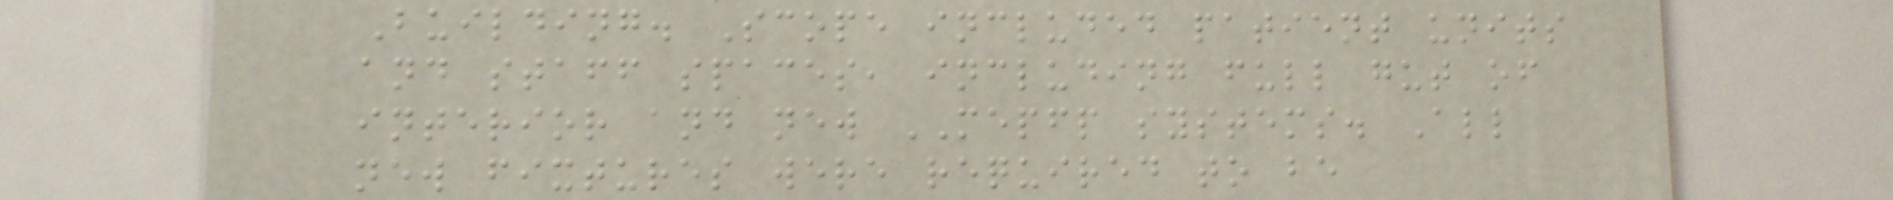Building. Scope included patient units
and staff spaces, including full gut of
interior and new MEPFP systems. All
new fixtures were required to be
